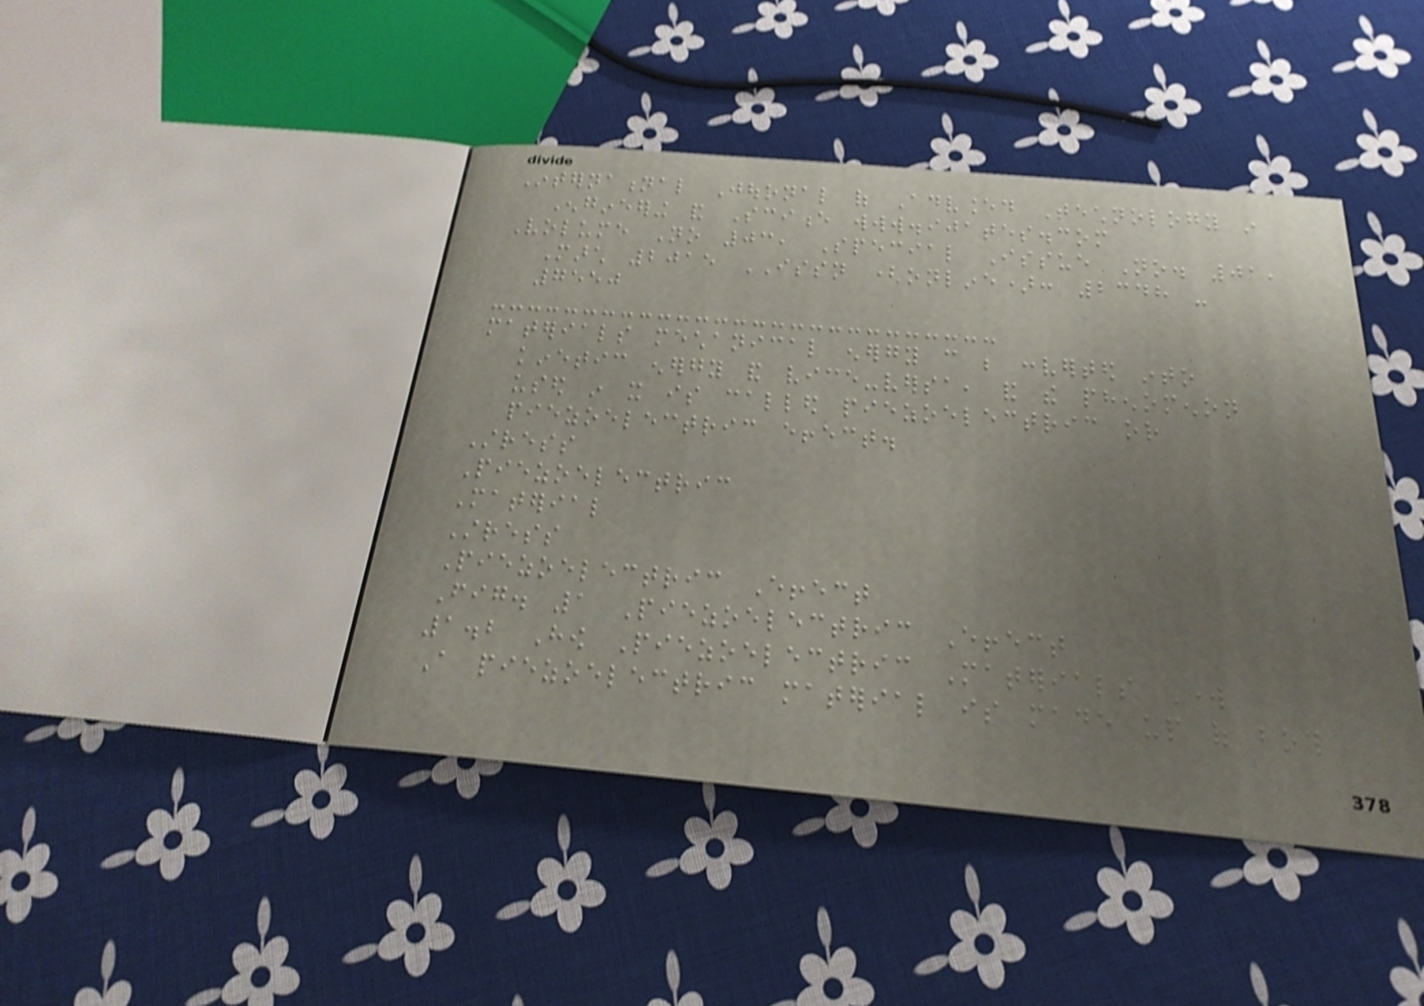International Journal of Advanced Technology in
Engineering and Science www.ijates.com
Volume No 03, Special Issue No. 01,
March 2015 ISSN (online): 2348 -
7550
materials mechanical energy can be converted into
kinetic energy and vice-versa, and the phenomenon
used in it is called piezoelectric or
piezoelectric effect.
Stress
Piezoelectric
Material
Stress
Piezoelectric Effect
Fig. 1 Piezoelectric Effect
1.2 How Piezoelectric Materials Work
A piezoelectric material is made up of both
